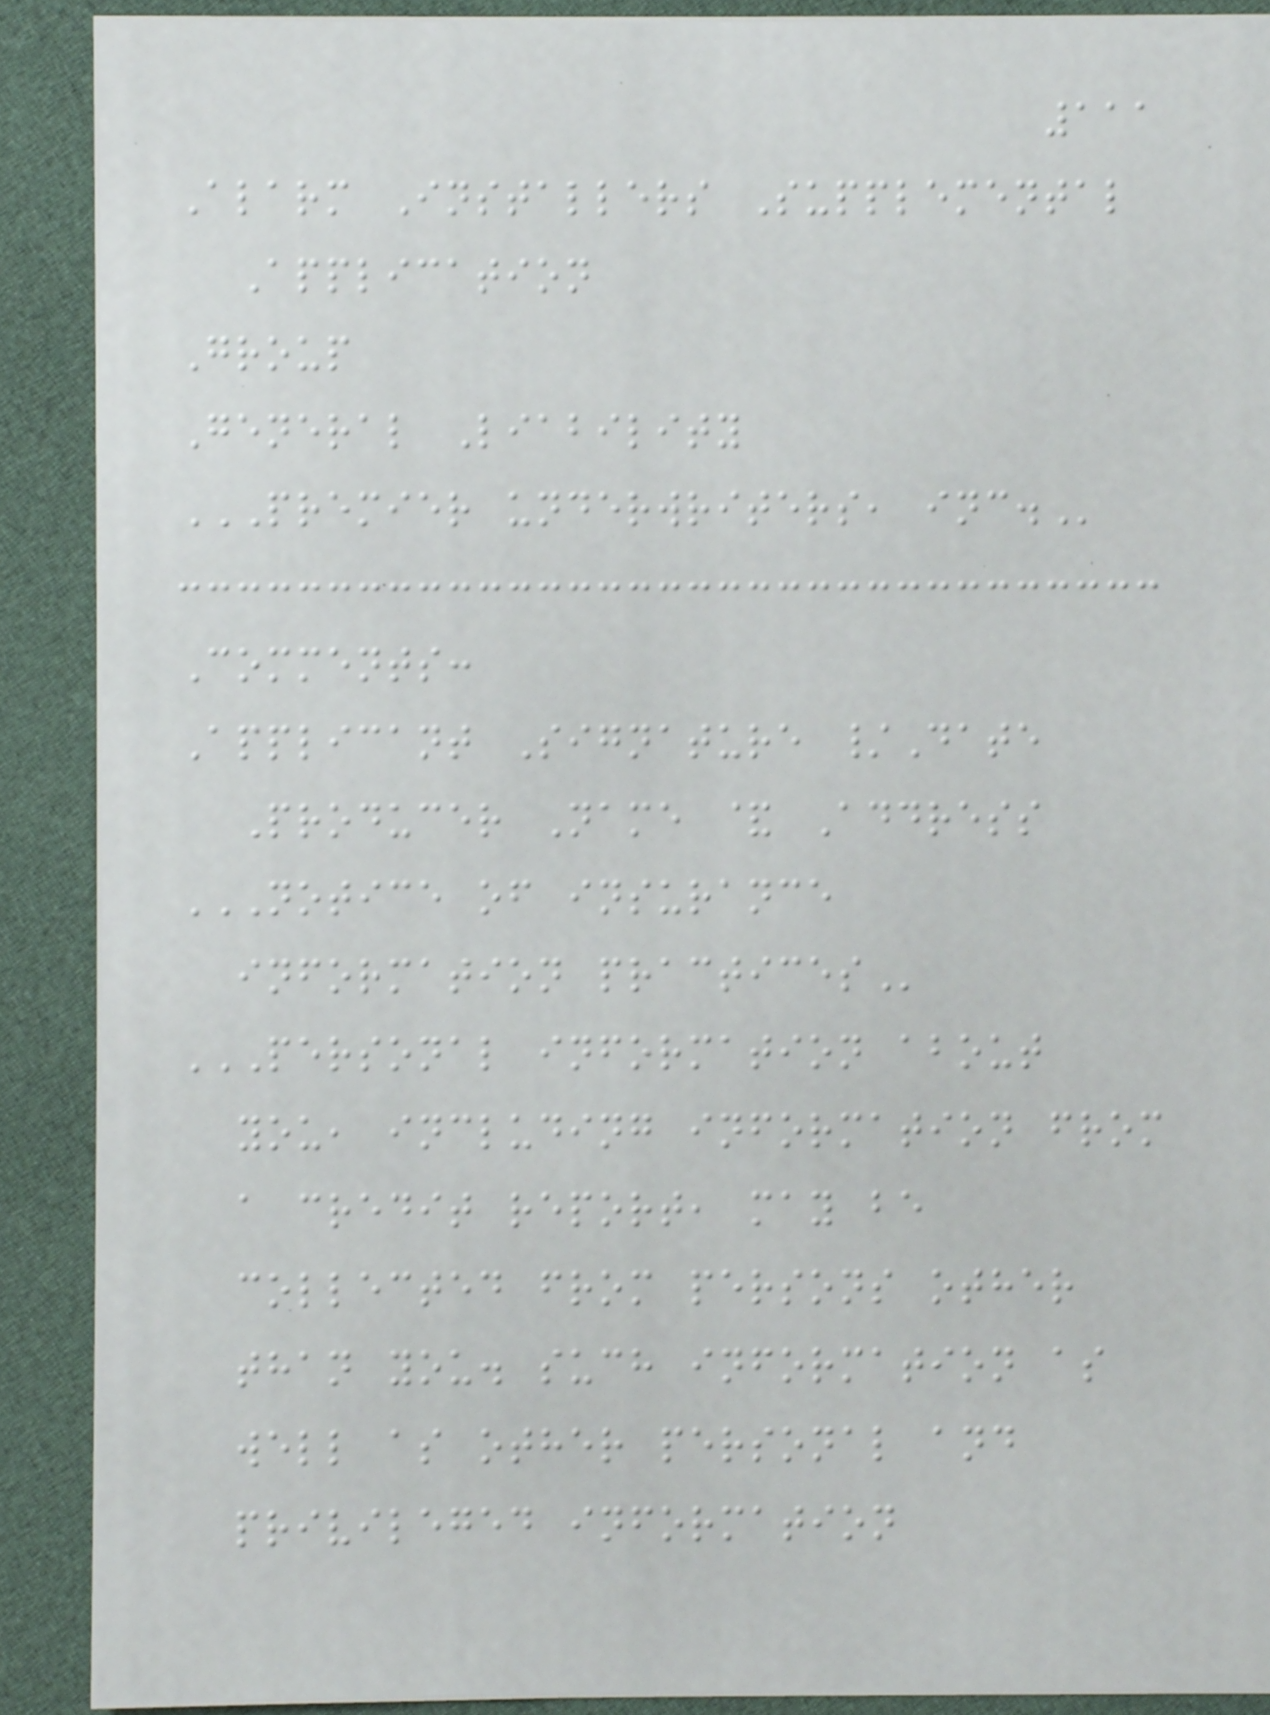111
Alarm Installers Supplemental
Application
Group
General Liability
PREMIER UNDERWRITERS, INC.
Comments:
Applicant Signature /Date
Producer Name & Address
NOTICE OF INSURANCE
INFORMATION PRACTICES
PERSONAL INFORMATION ABOUT
YOU, INCLUDING INFORMATION FROM
A CREDIT REPORT, MAY BE
COLLECTED FROM PERSONS OTHER
THAN YOU. SUCH INFORMATION AS
WELL AS OTHER PERSONAL AND
PRIVILEGED INFORMATION
